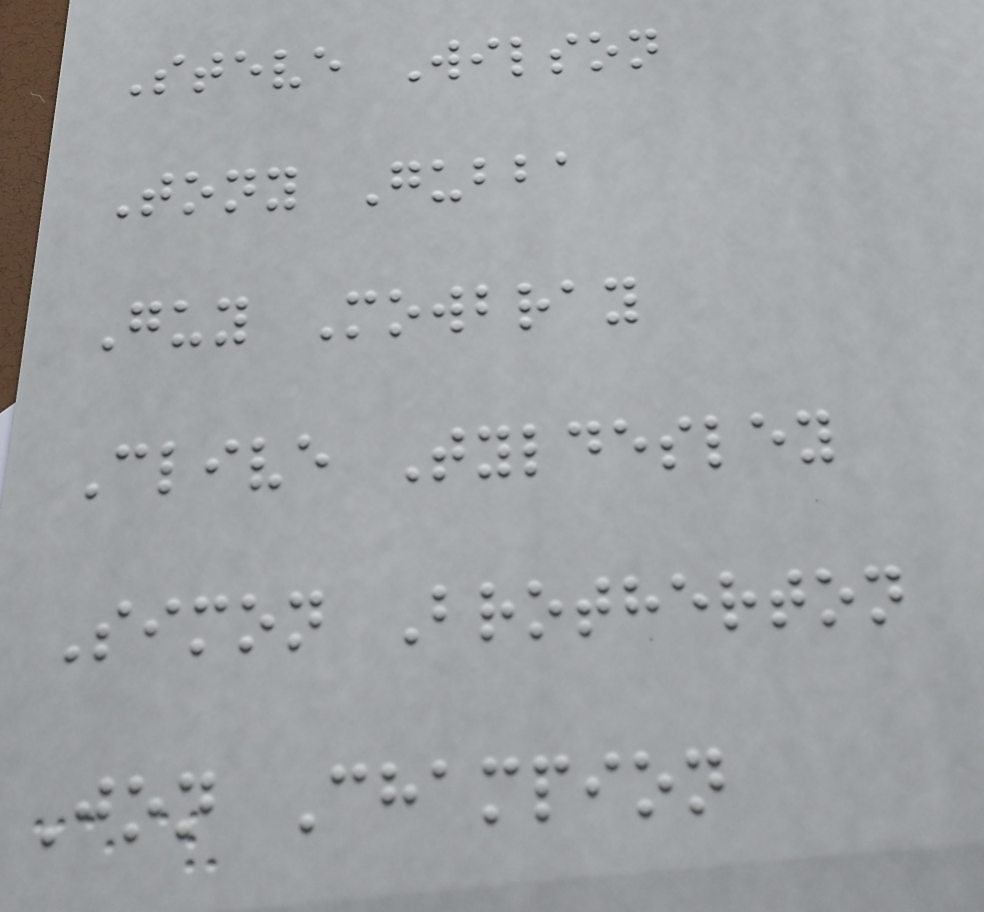Steve Wilson
Tony Gubba
Guy Mowbray
Clive Tyldesley
Simon Brotherton
Jon Champion
